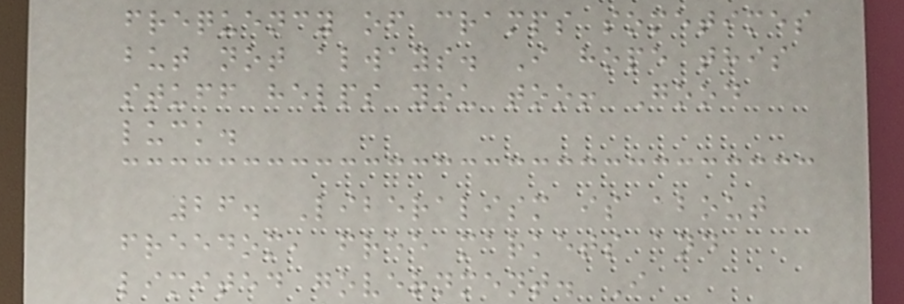frequency of cramps sometimes
but not always. I hope this
stuff helps you too! Good
luck.
26. Liberalism is about
freedom, free markets and
limited government. I
